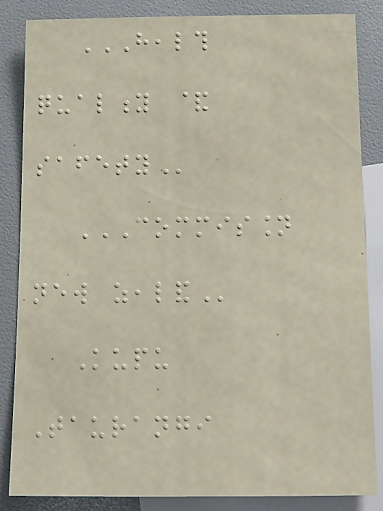HEALTH
QUALITY &
SAFETY
COMMISSION
NEW ZEALAND
Kupu
Taurangi
